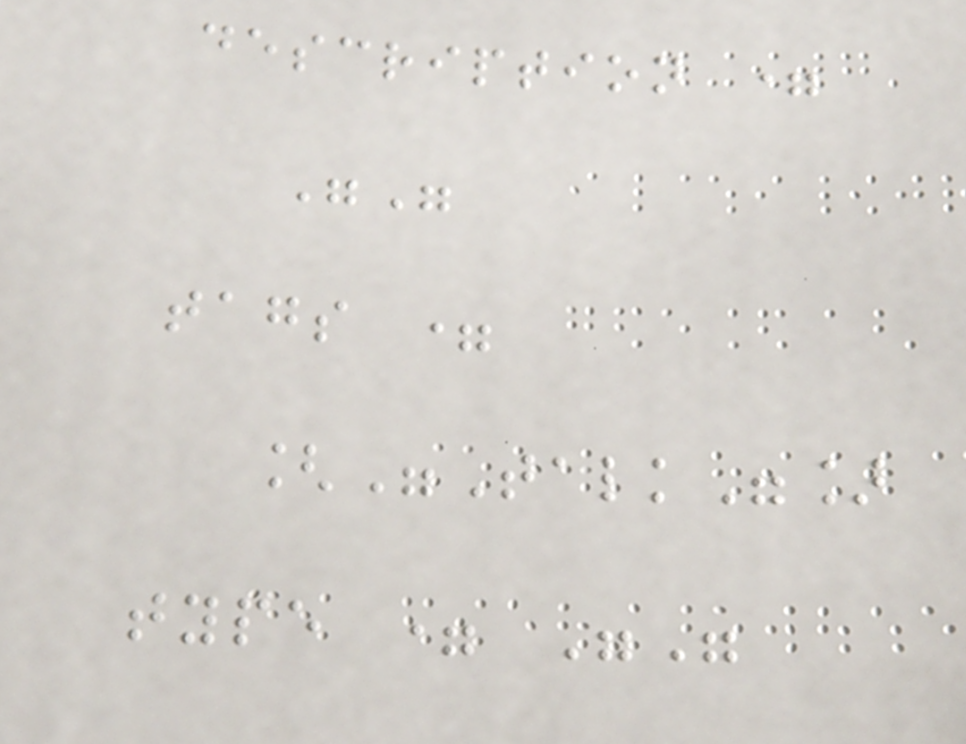description =
""
tags =
["Talk"]
type = ""
